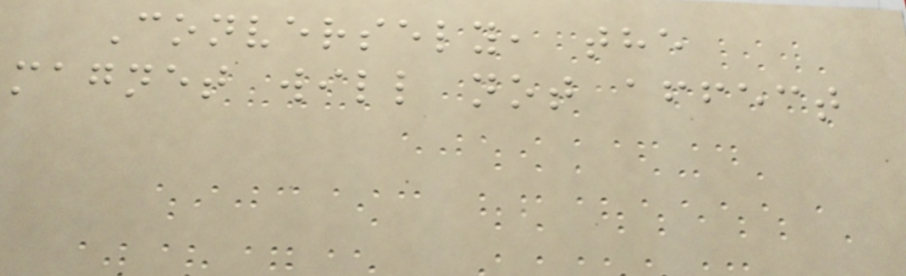Conversely, the
magnet will not affect
